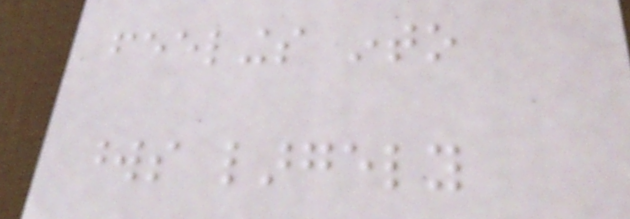feelings into
words largely
